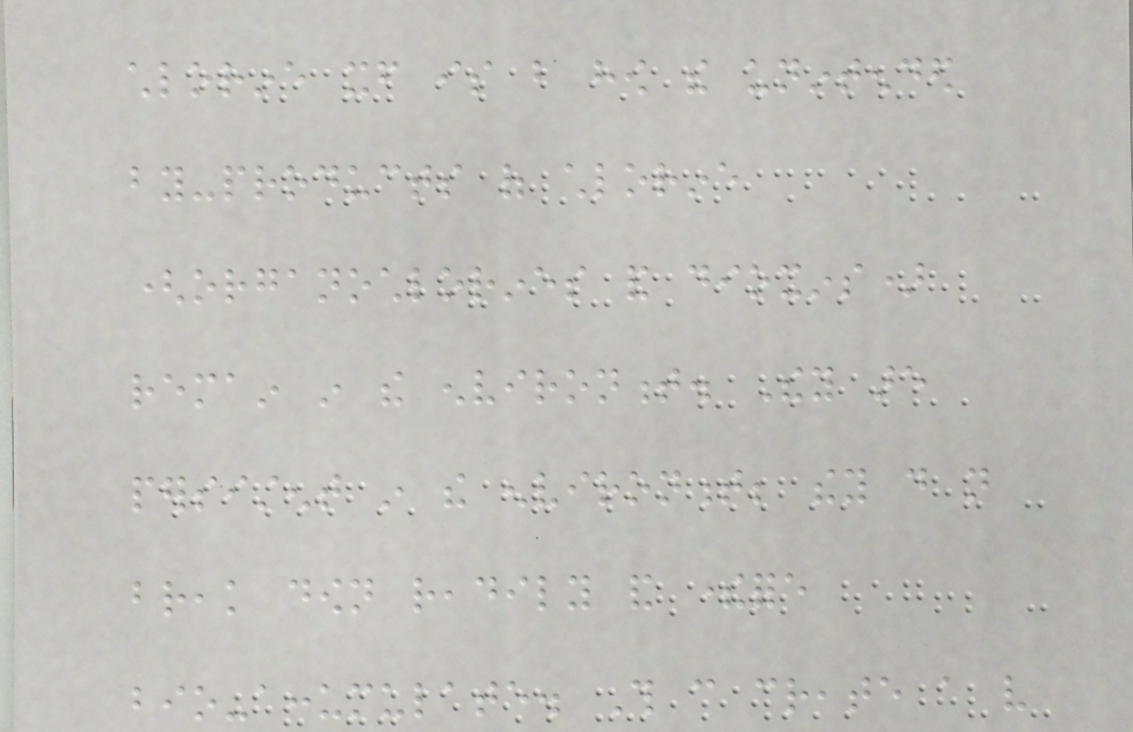chlorine itself is but how the unintended
by-products of chlorine
(organochlorines and dioxins)
remain in the environment. They are
persistent in the environment; they do not
break down readily and therefore
bio-accumulate. This can create a very
